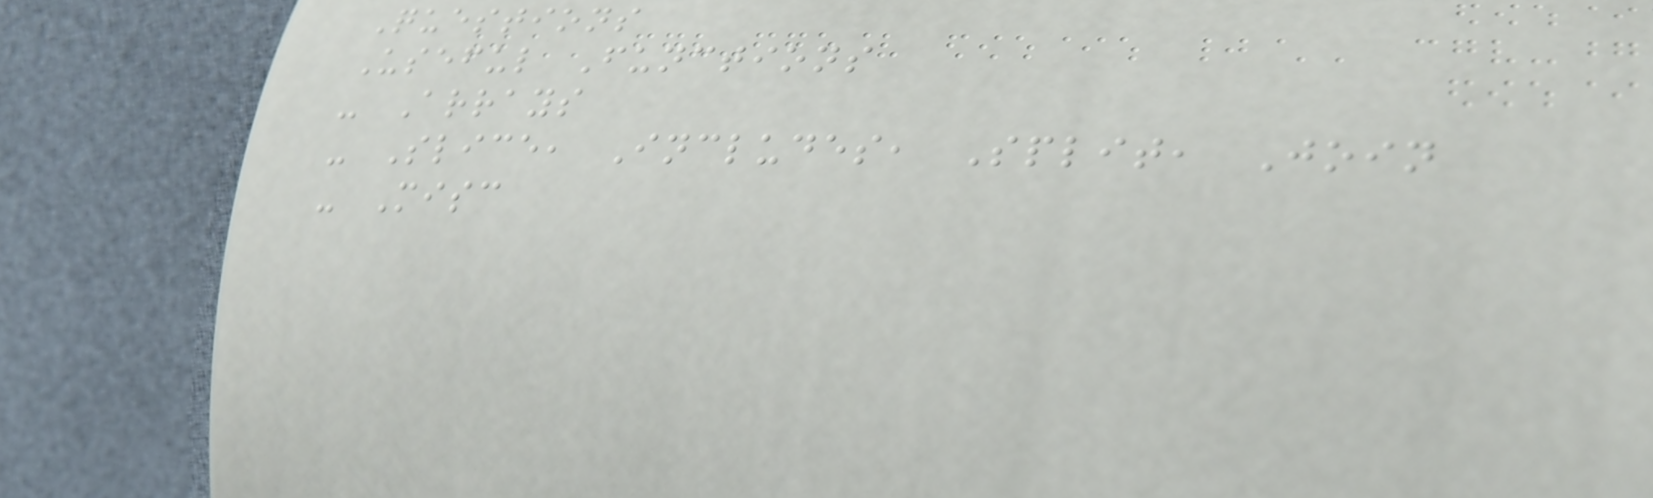Questions
Useful Functions
- Arrays
- Slice, Includes, Split, Join
- Misc
